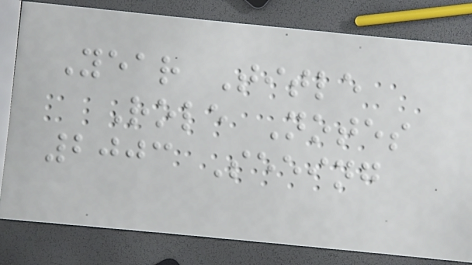Year Title
Role Notes
2003 Seeing
